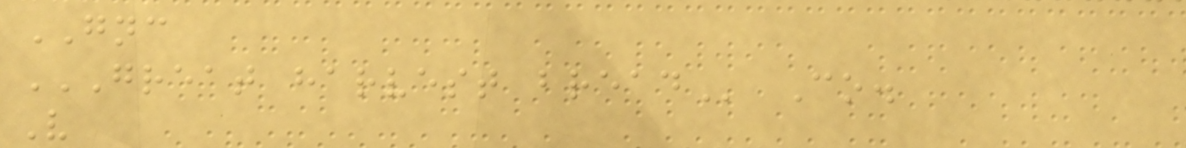GNC
GREAT HARVEST BREAD Co.
V
